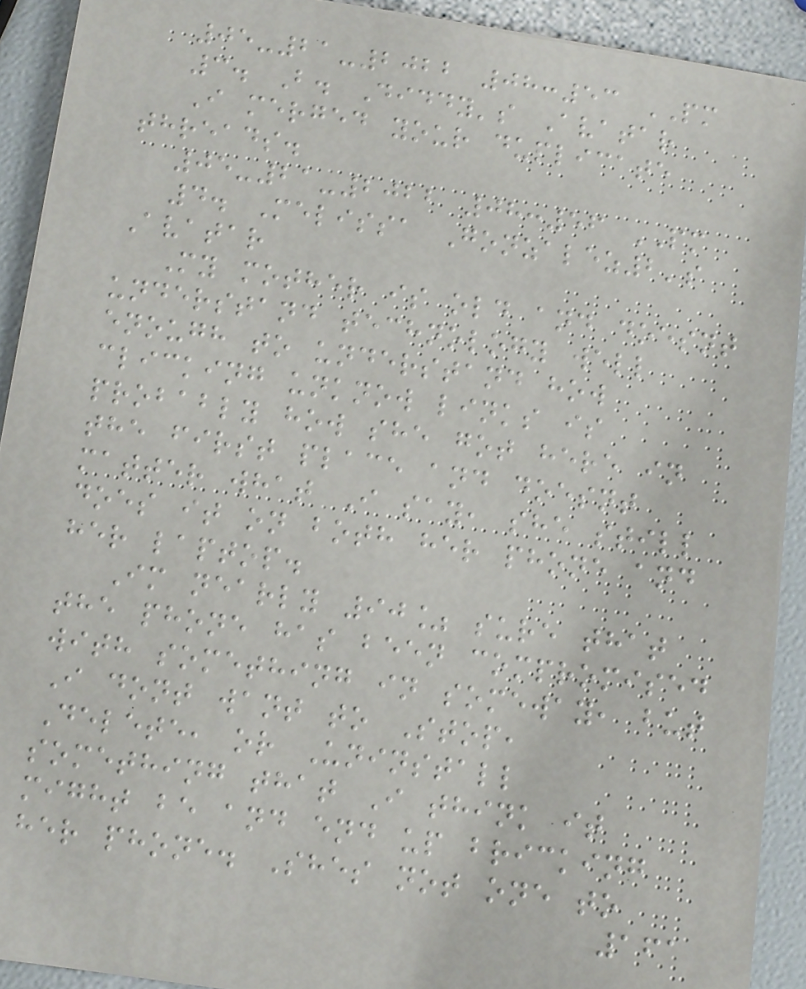05-21-2022 08:53 PM
3. B. Diddy's Avatar
I merged your duplicate
threads.
05-21-2022 08:56 PM
4. Melissa Gonzalez2's
Avatar
My mother is old and doesnt
understand technology well
enough to understand how
clicking unknow links is
probably how she got here in
the first place and doesnt
matter what I say, she still
does it on both her phone and
her laptop.
Im nearly 90% sure that
the phone has been compromised
with something in someway, but
I dont want to Stop,
Delete, or Uninstall
something that I think it
might be and end up bricking
her phone. Shes not one to
161
